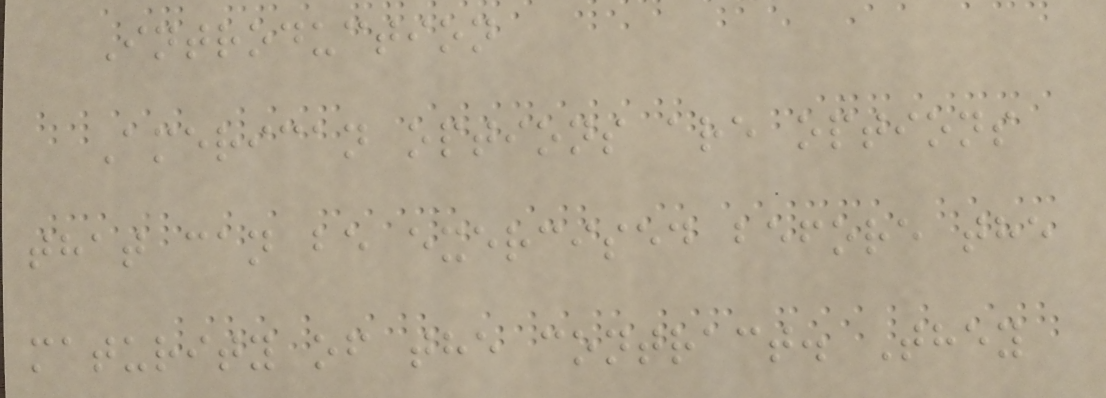Introduction
American options are options
that can be exercised before the
maturity of the contract. They
